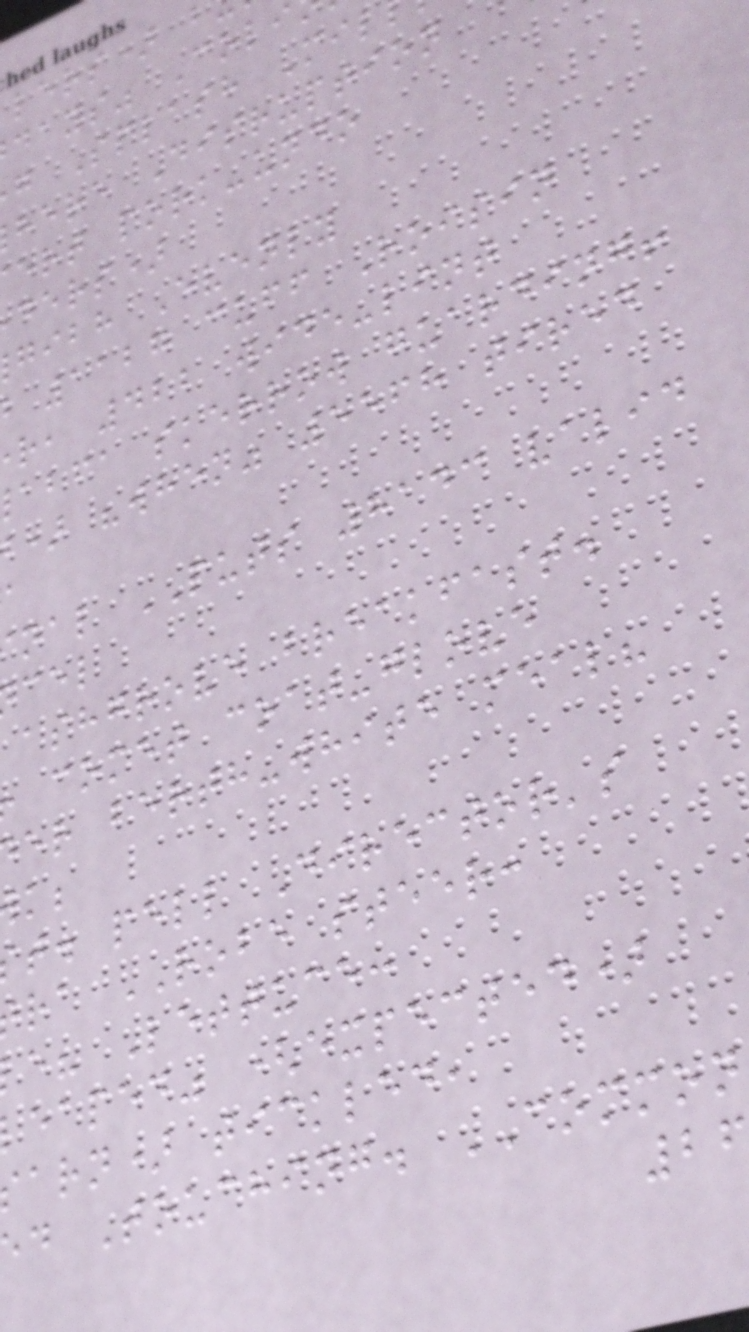lers) b
days" Coli
g Splash Mil
here Disruption
ert pork-undo
ders)
gibh Evenly
1127 cuff Roisin
r, 422 wide-lint
abfa skerrow guarding!
) "when" 5568 tired
nal PUTS 8143 valid
ashgrove breakfast.
comet coat-glove
er berth-white meal?
t. pell Director's
ra ROBE steer:
e? Lettuce:
eaped" (expected)
arn) tickled,
d Touching. COMMON
